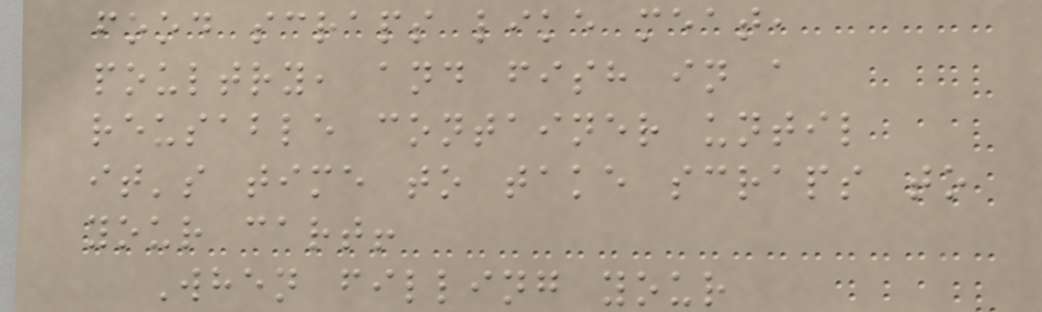food scraps like meat,
poultry, and fish in a
reusable container until
it's time to take scraps to
your cart!
When filling your
